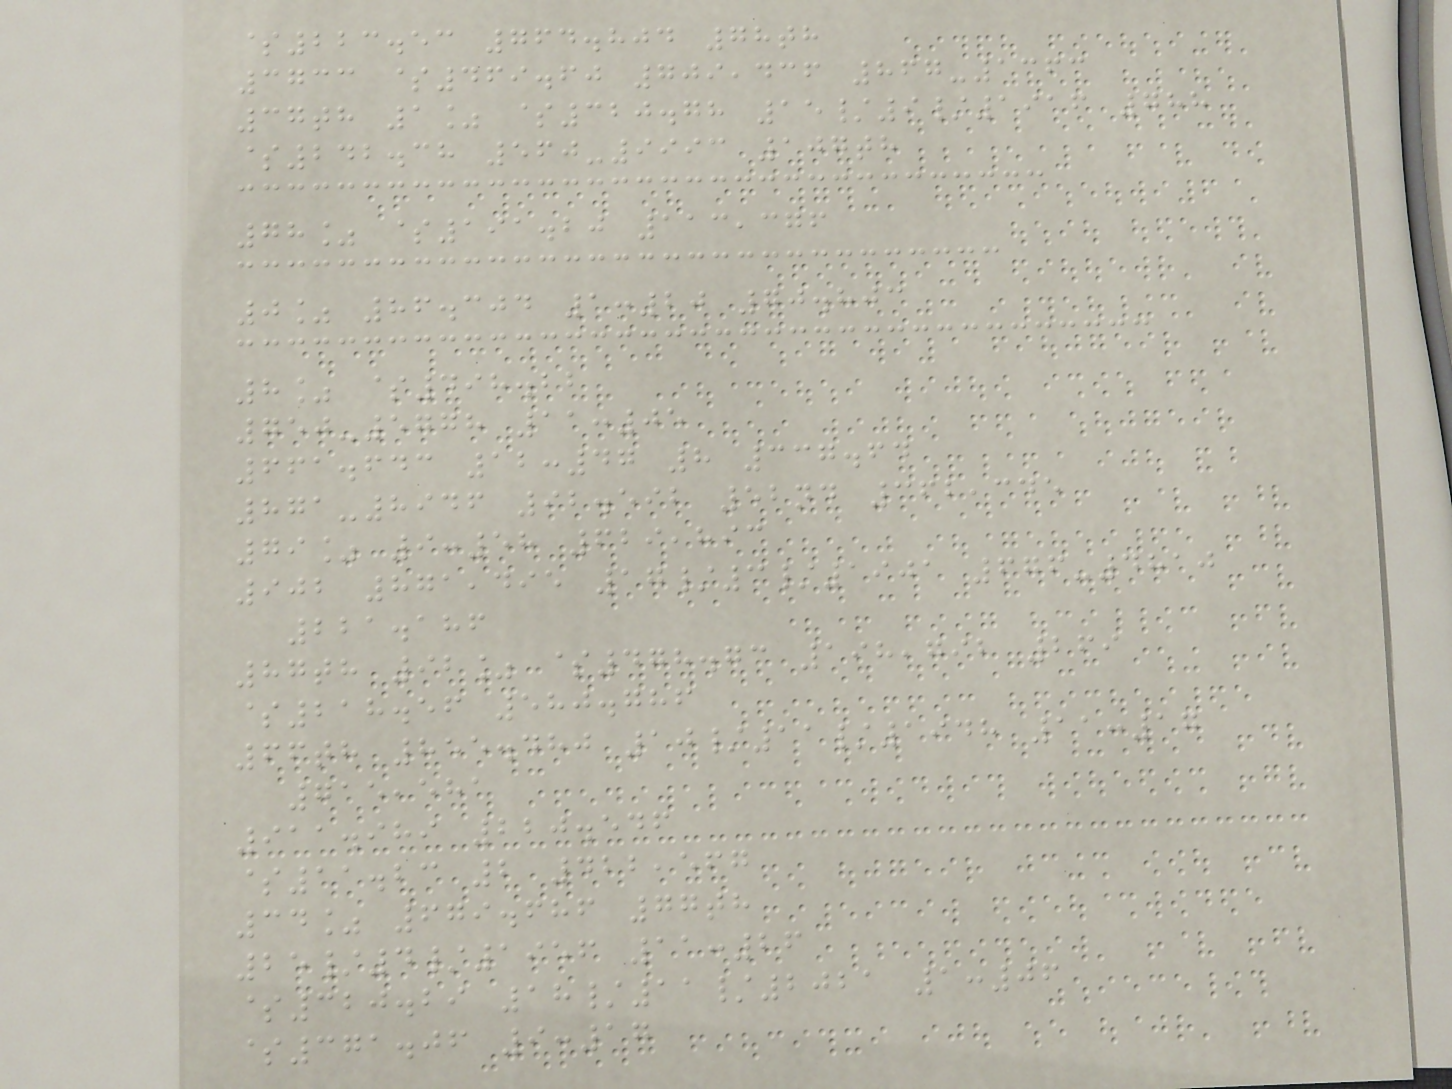$223.53 764.804 78th
3733 $469.60 709,436 867-1363
37th 1% $320.78 15/9/1916 788
$242.38 560-9993 107th
78% $191.20 113,376
0% 86.304 1:20 70.803
8% $498.22
750-5778 11:05
661.643 12:47 8 337.64
871-8946 92.592 52nd 362,345
79% 9:58 629,893
902 871,495 17/3/1901 676-4810
221.186
87th 92% $478.73 198,792 269
$218.56 580.786
66th 855.480 10/11/1948 11:17
715,581
911.989 220.546
$11.23 2 422,567
34% 679.686 77th
25/4/1956 11:26
$320.29 18/11/2021 1:06
$371.06 9:17
